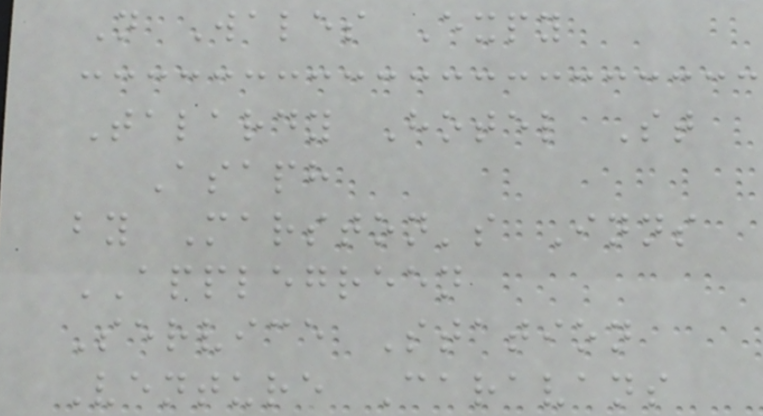N Wales Expy
Talardy Hotel St
Asaph
by Marston's Inns
APPLEGREEN
Service Station
Venture Caravans
